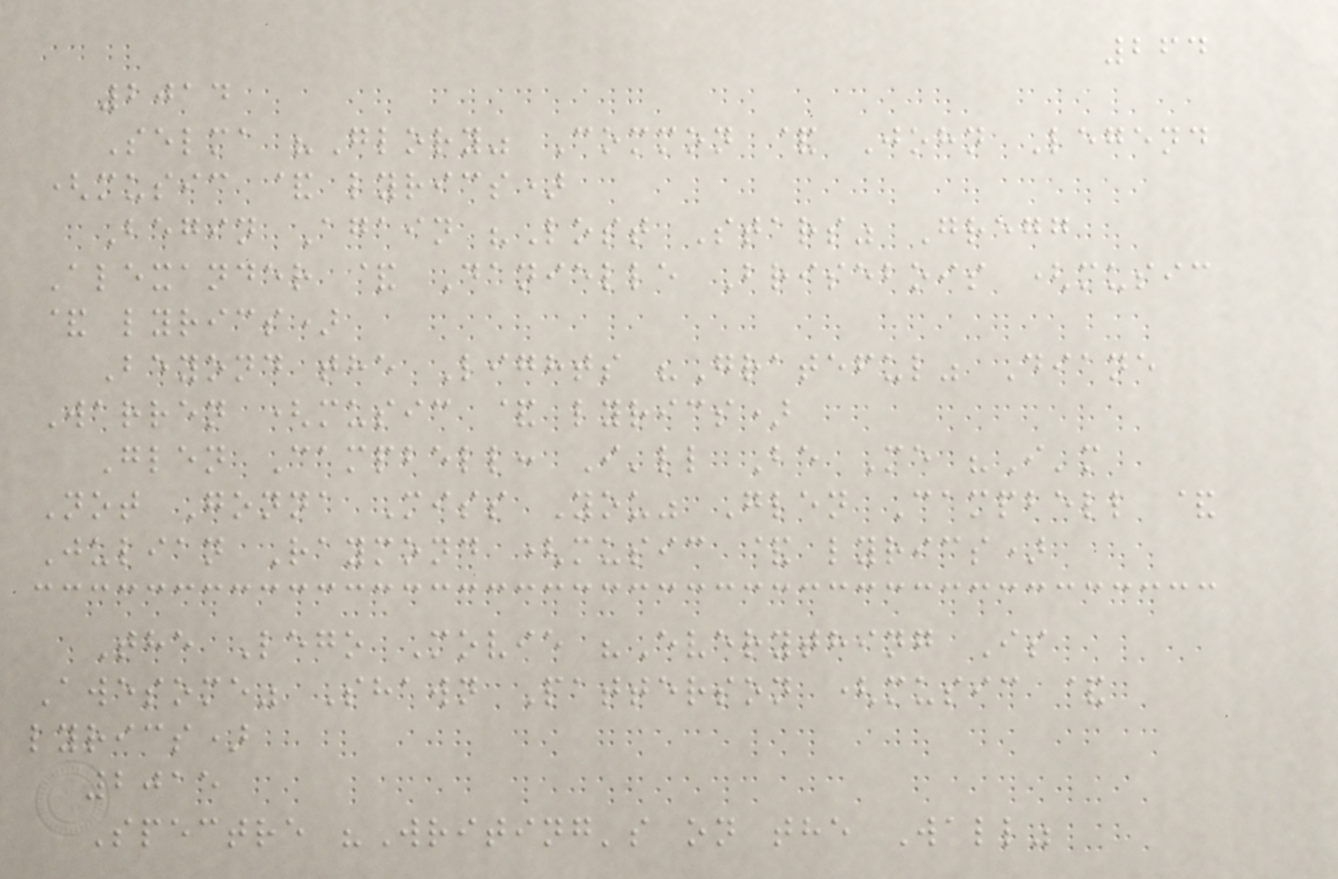264
2014
Selma "Glory" Common & John Legend
(music & lyrics)
Begin Again "Lost Stars" Gregg
Alexander & Danielle Brisebois (music
& lyrics)
Beyond the Lights "Grateful" Diane
Warren (music & lyrics)
Glen Campbell: I'll Be Me "I'm
Not Gonna Miss You" Glen Campbell &
Julian Raymond (music & lyrics)
The Lego Movie "Everything Is
Awesome" Shawn Patterson (music &
lyrics)
2015
Spectre "Writing's on the Wall"
